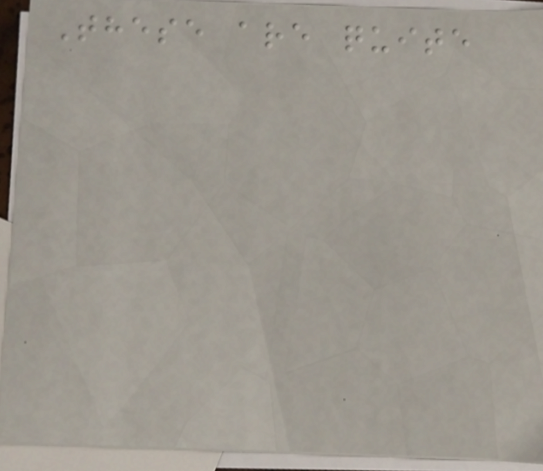These are quite
